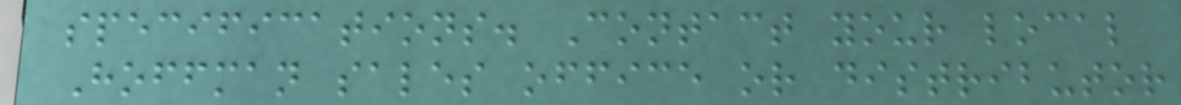specifications. Contact your local
Hoffman sales office or distributor
